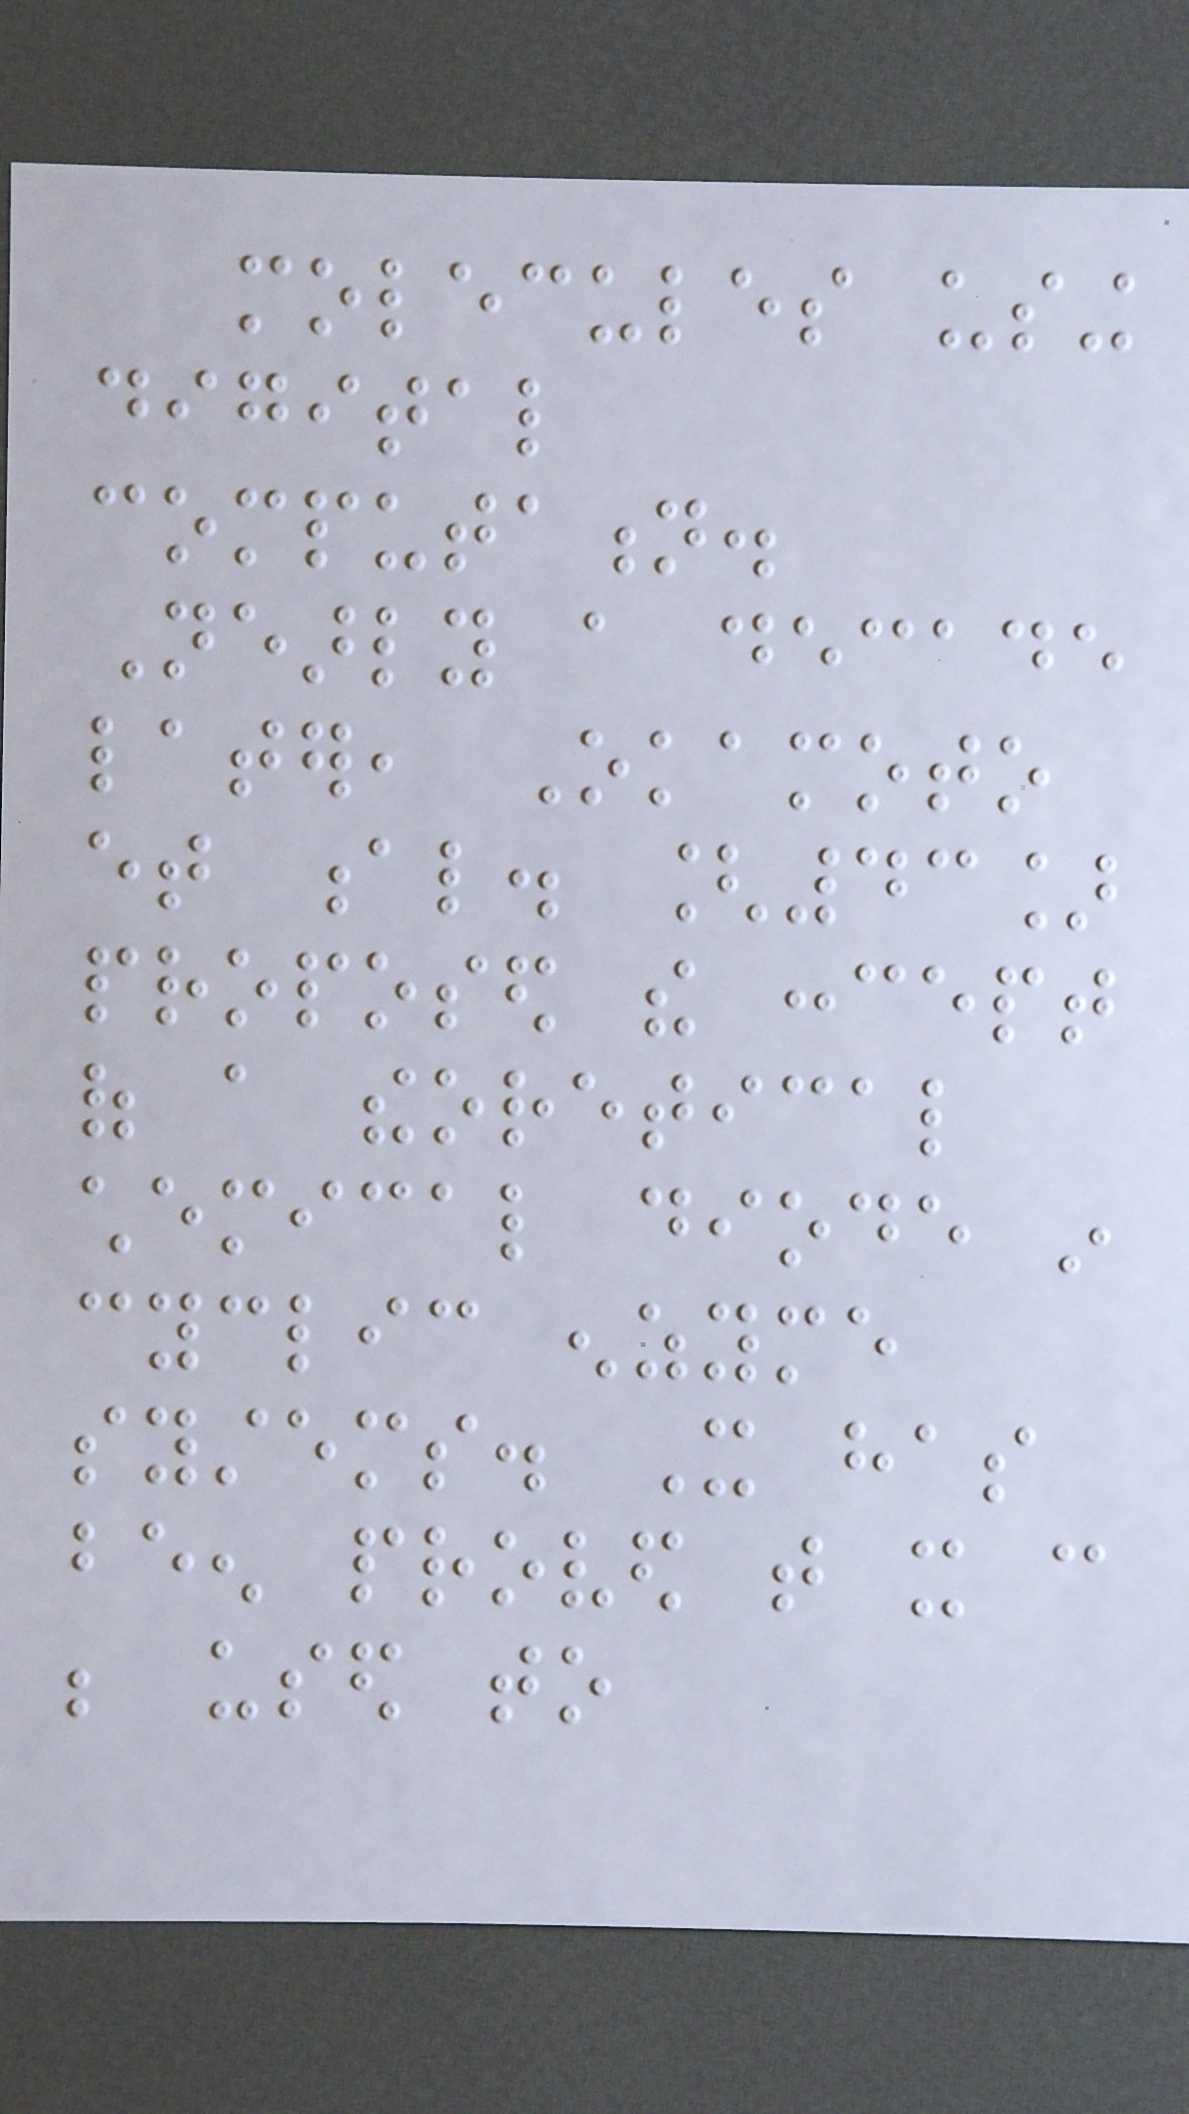molecules using
digital
computation.
Nearly a decade
later, Okamoto
et al. [43]
proposed the concept
of a theoretical
chemical diode in
cyclic enzyme
systems. It has
been proved that it can
be used to
